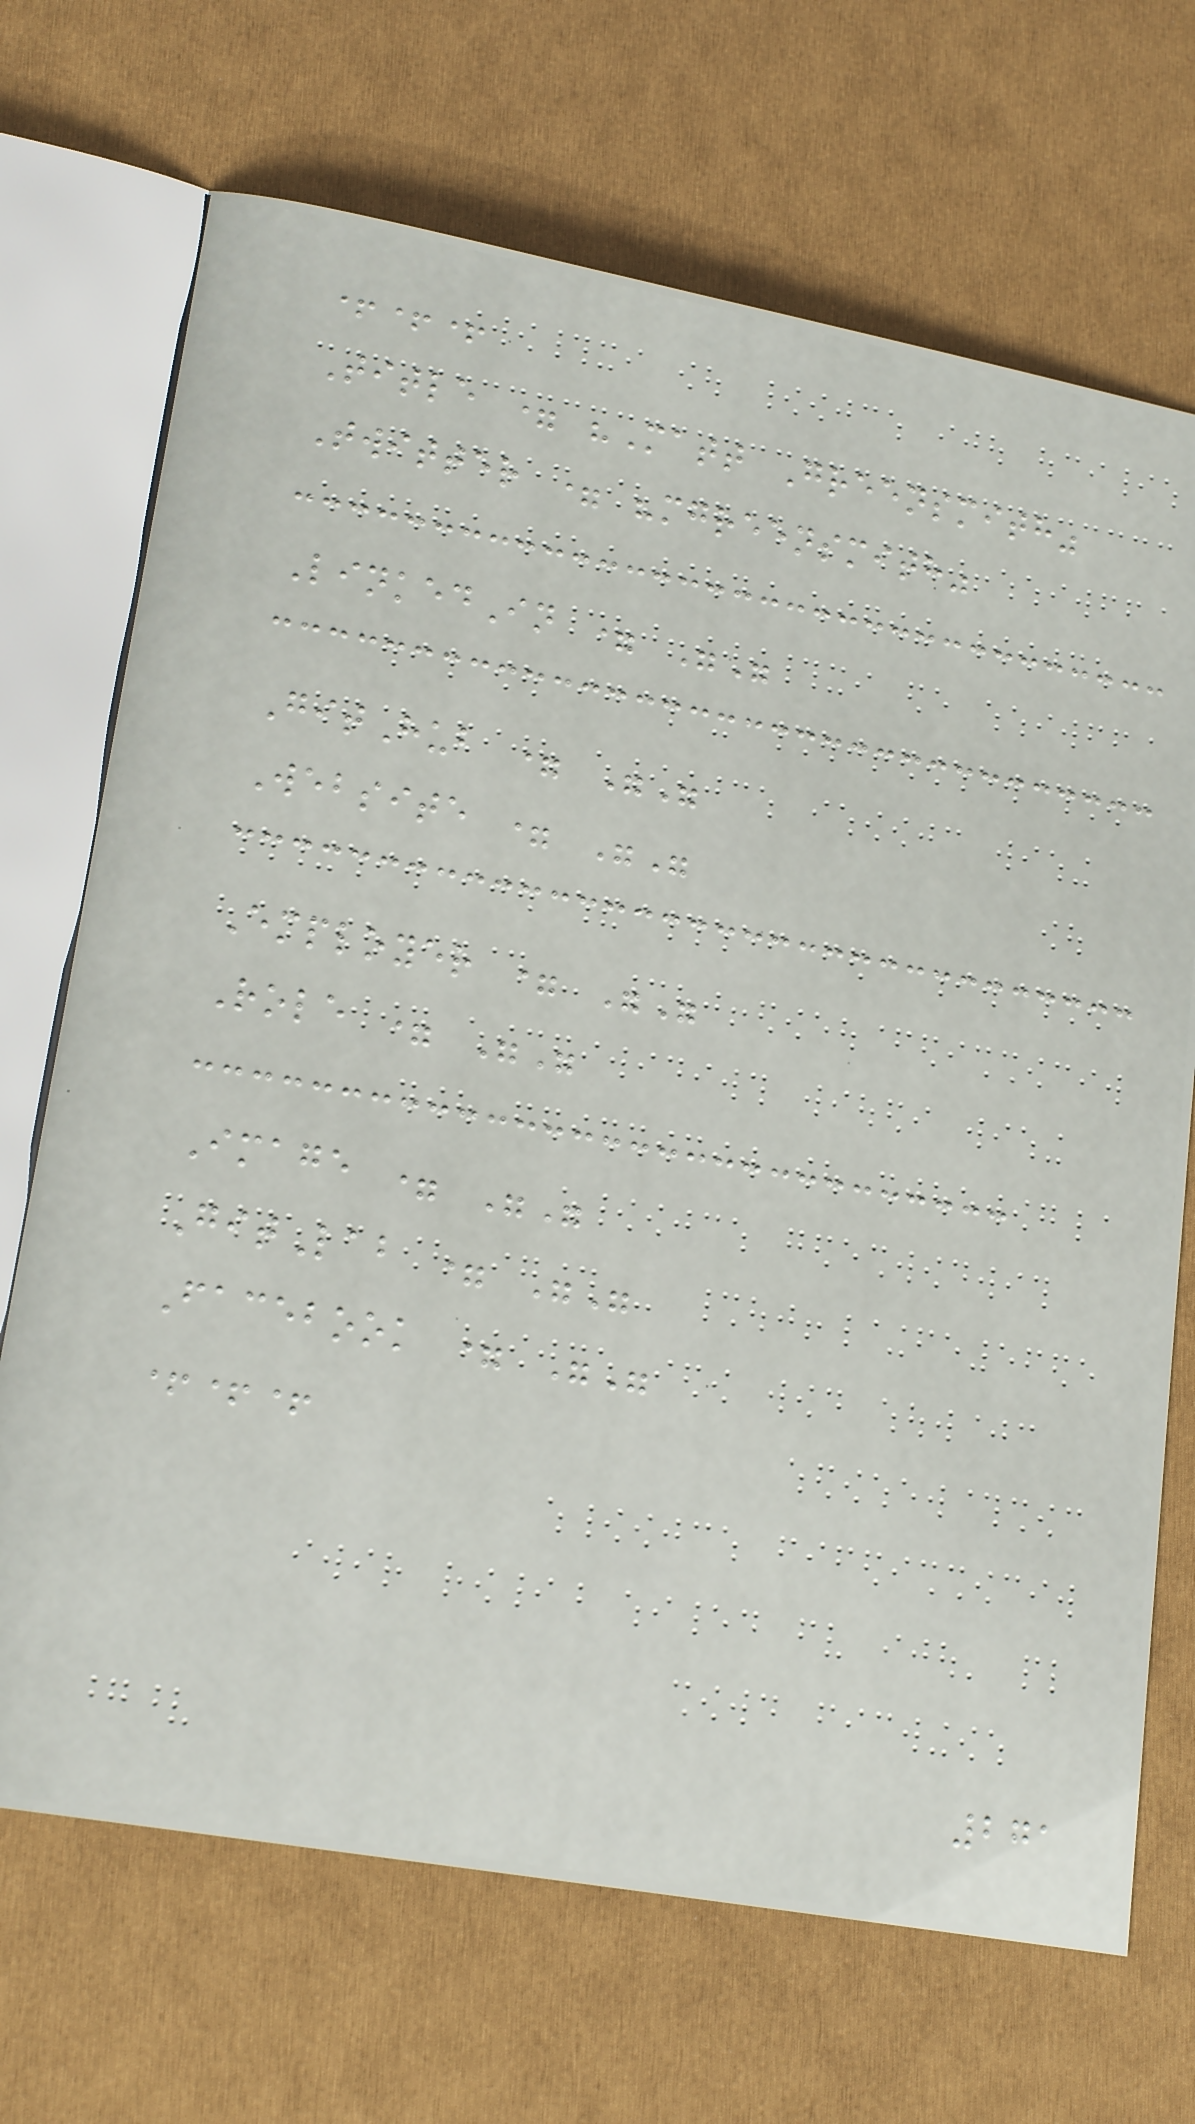+++
Title = "Matt Greensmith"
Twitter = "mgreensmith"
LinkedIn = ""
GitHub = ""
Website = ""
Employer = ""
Role = ""
Image = ""
GitLab = ""
Facebook = ""
+++
271
